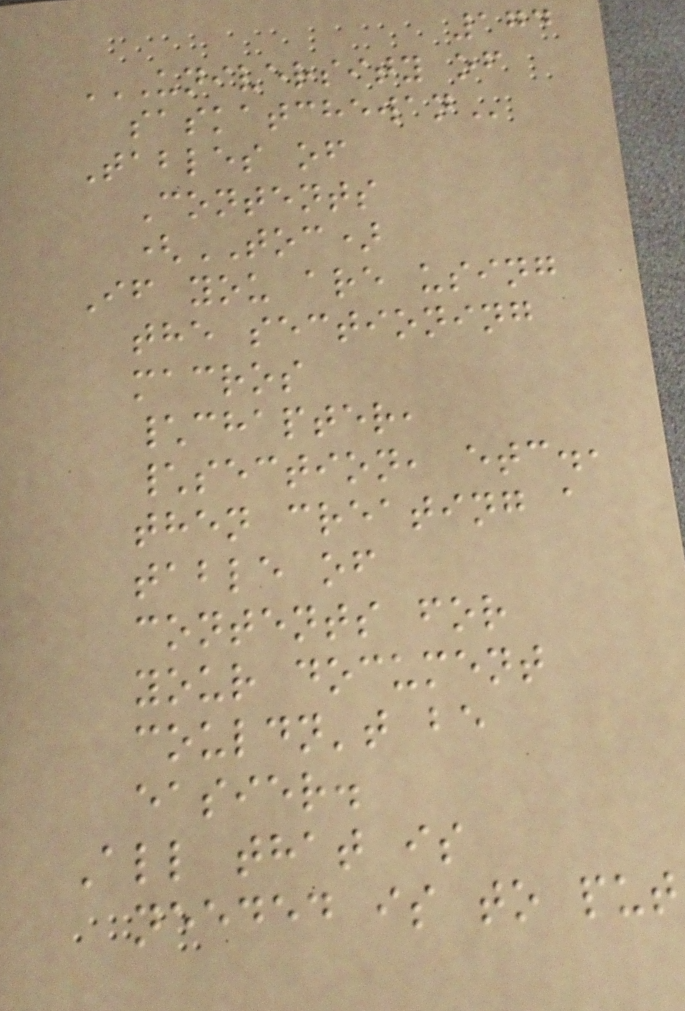174
UNIVERSITY OF
SASKATCHEWAN
Tables of
Contents
(TOC)
If you are using
the sectioning
macros
\chapter,
\section, etc.,
then creating a
table of
contents for
your document
couldn't be
easier.
All that is
needed is to put
